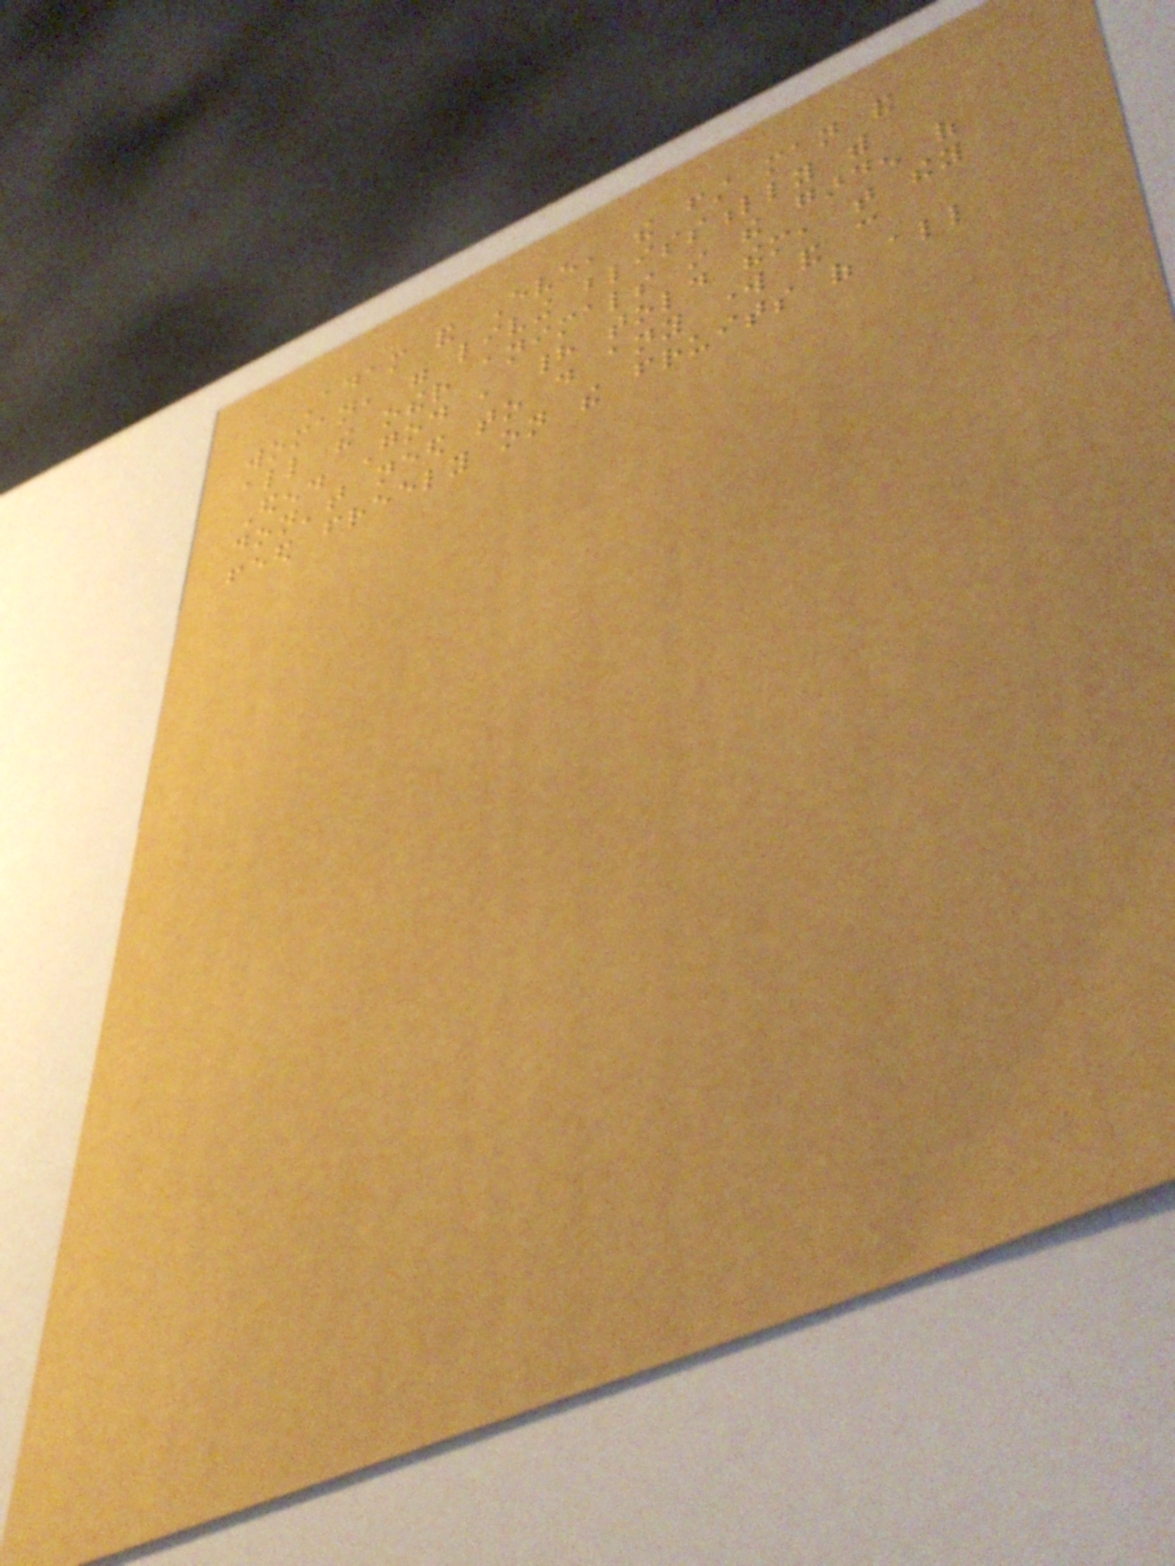Adam and Eve, the first man and
woman, were living blissfully with
all the other animals in the garden of
Eden. God , had told them, that they
don't need to do any work and can
feed freely on the fruits of all
